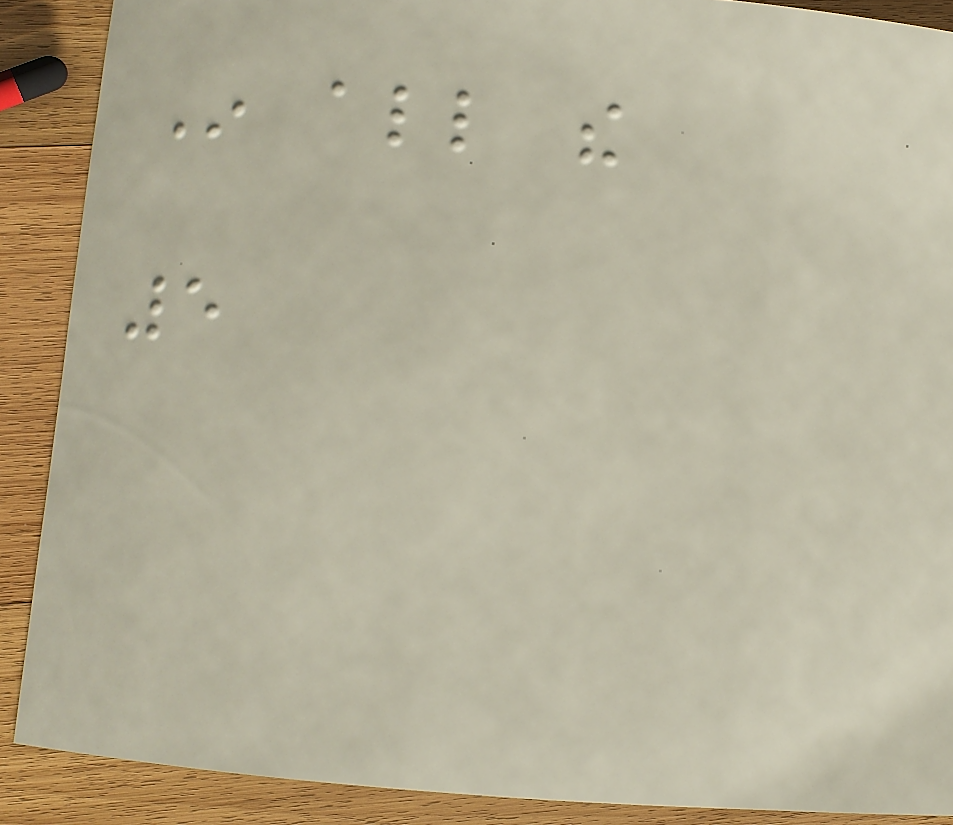In all the
5
